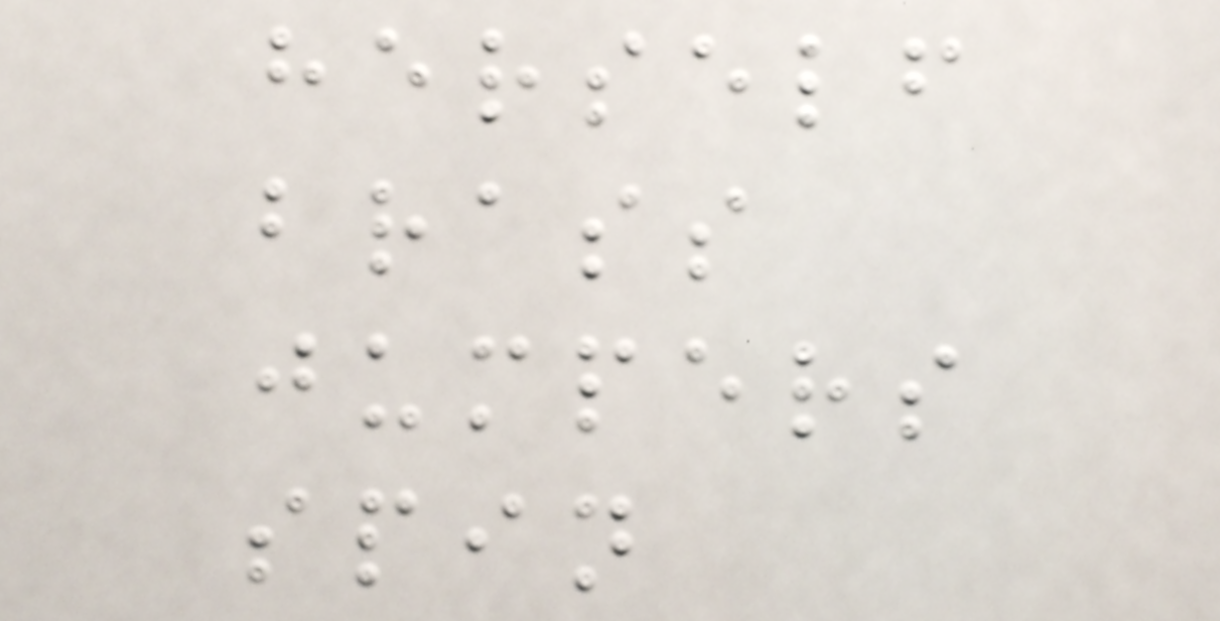herself
brass
jumpers
spin
